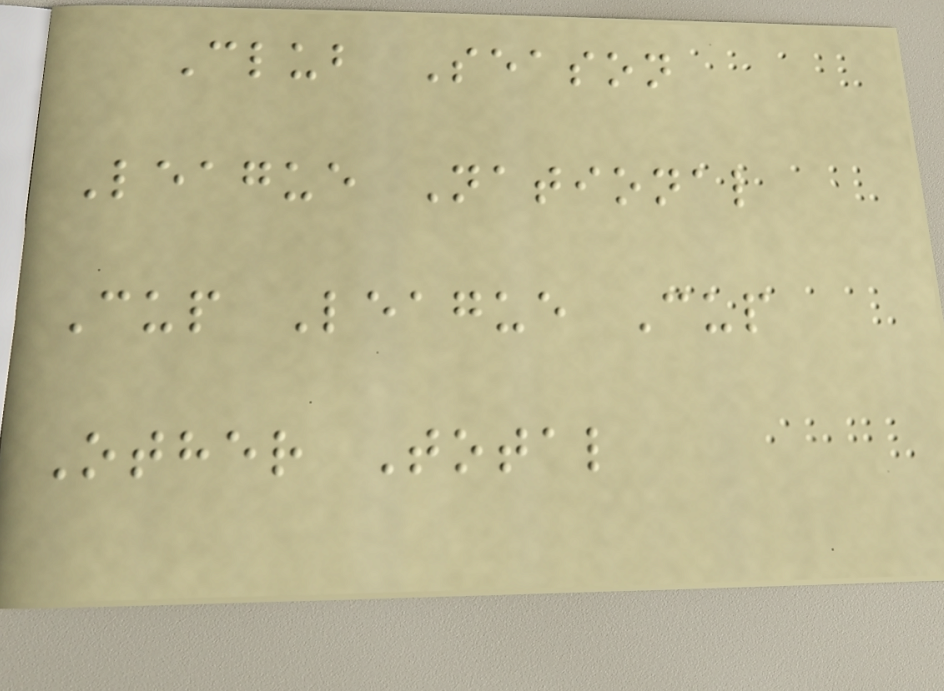Club Season
League National
Cup League Cup
Other Total
